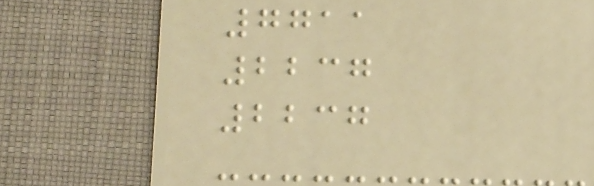7711
2237
2237
